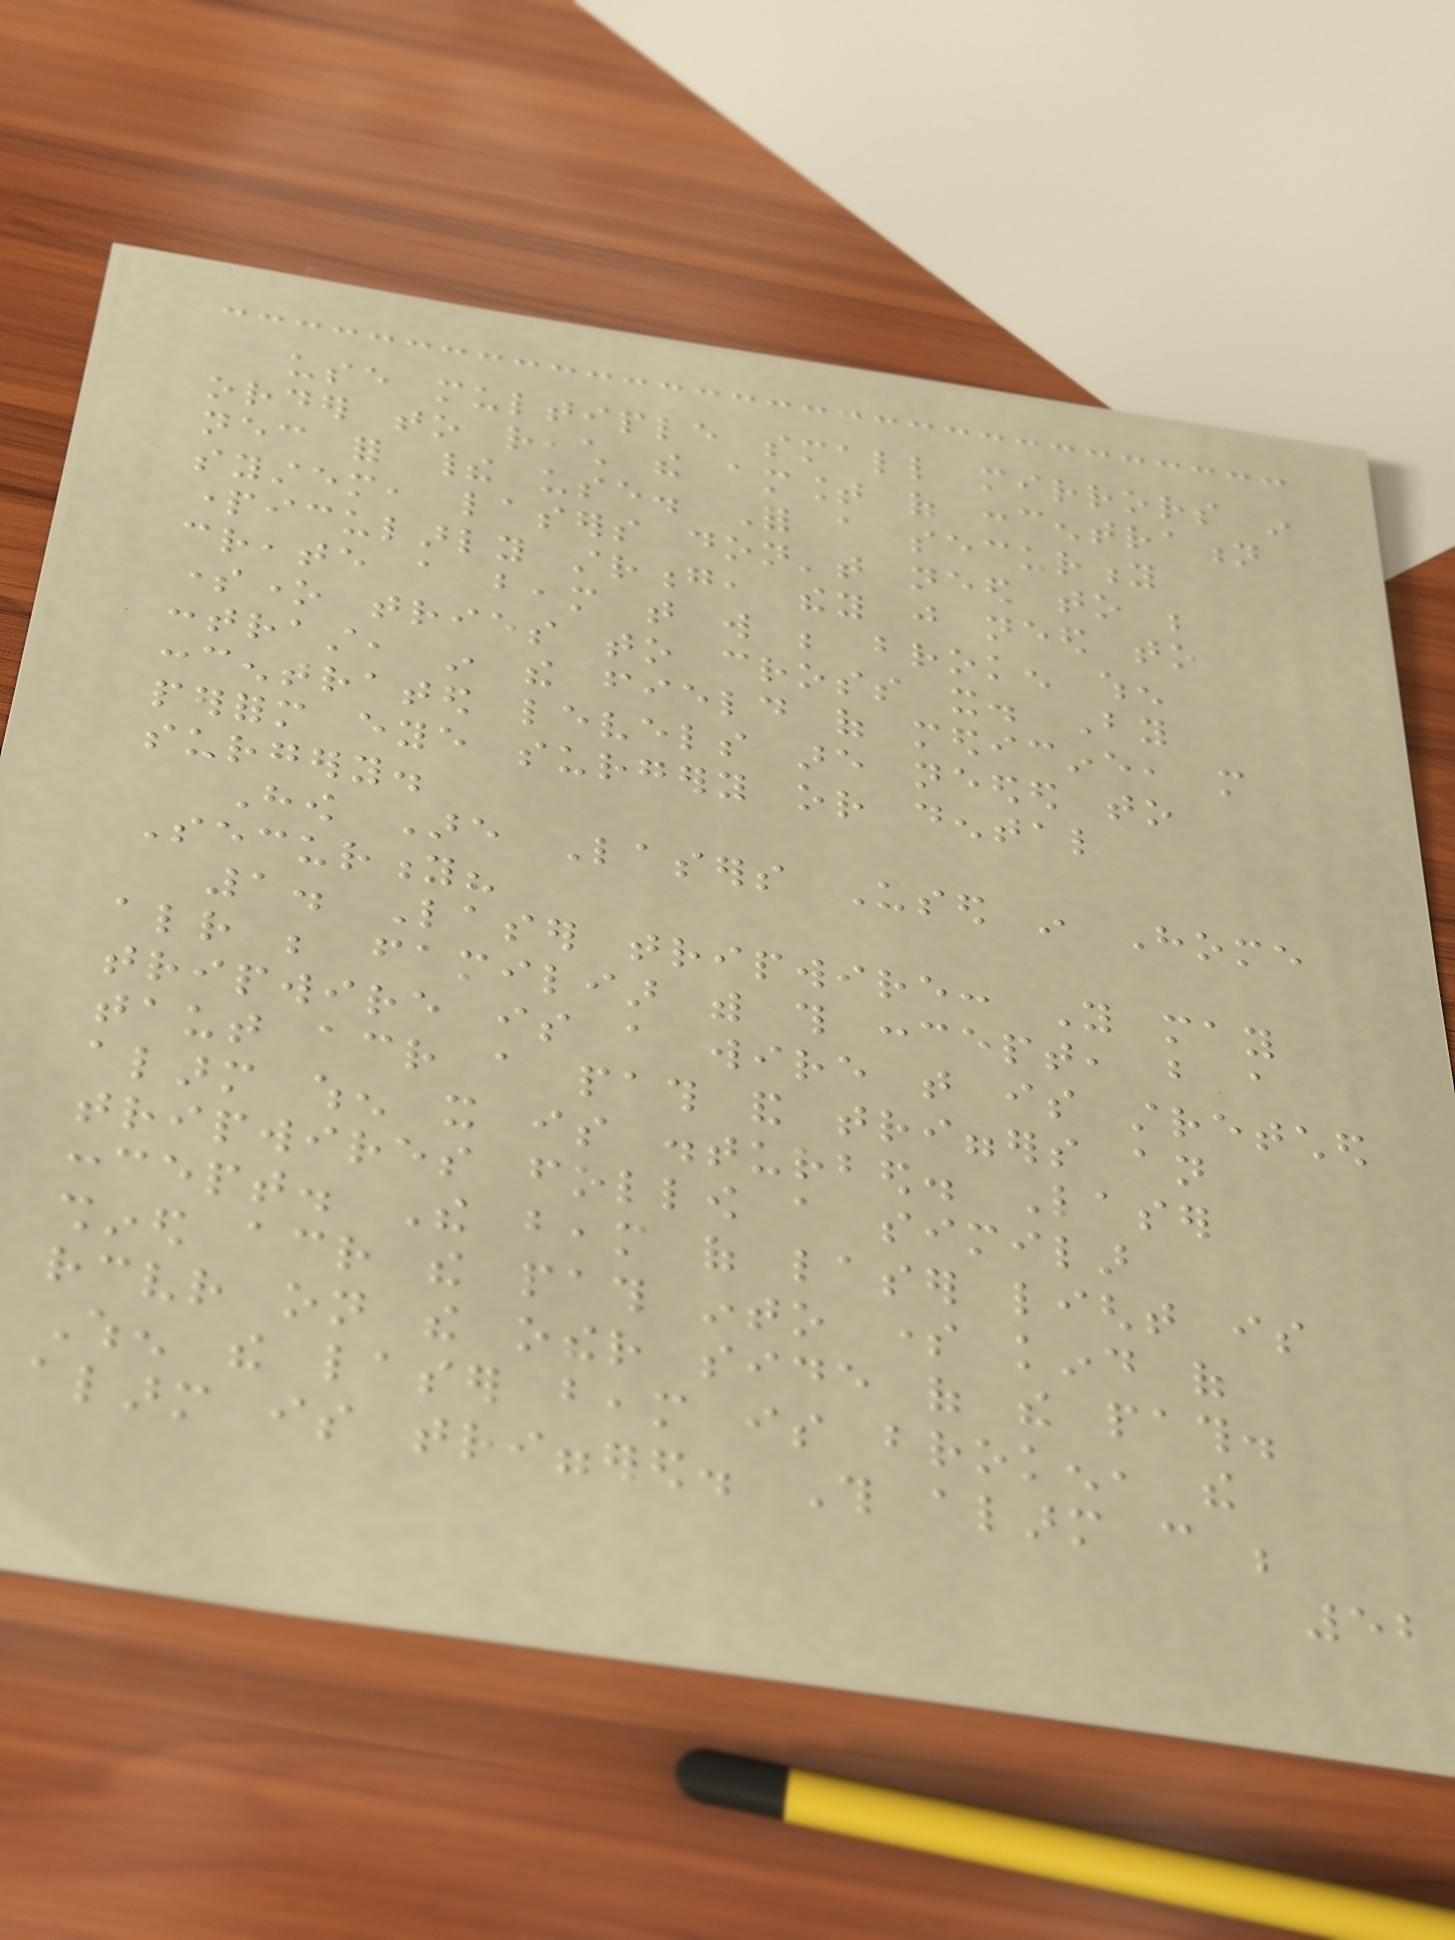use multiple small mirrors in
order to reach the amount of concentration
necessary for their use. For a security
system, lasers don't need to be
particularly strong, they just need to
create a beam that will be broken when
someone tries to cross it. By
contrast, in the field of medicine, more
concentrated levels are needed to
perform eye surgery or dental
surgery.
How Are Lasers Used in Home
Security?
1. Laser tripwire: You may
already be familiar with this concept, but a
tripwire is a wire that is stretched
taut across a path and triggers an
alarm when it is disturbed. Laser
tripwires follow a similar
concept. The beam of laser light is
shined across the path into some kind of
receiver on the other side of the path.
When the laser beam is broken, the
alarm is triggered. This alarm can be
52
